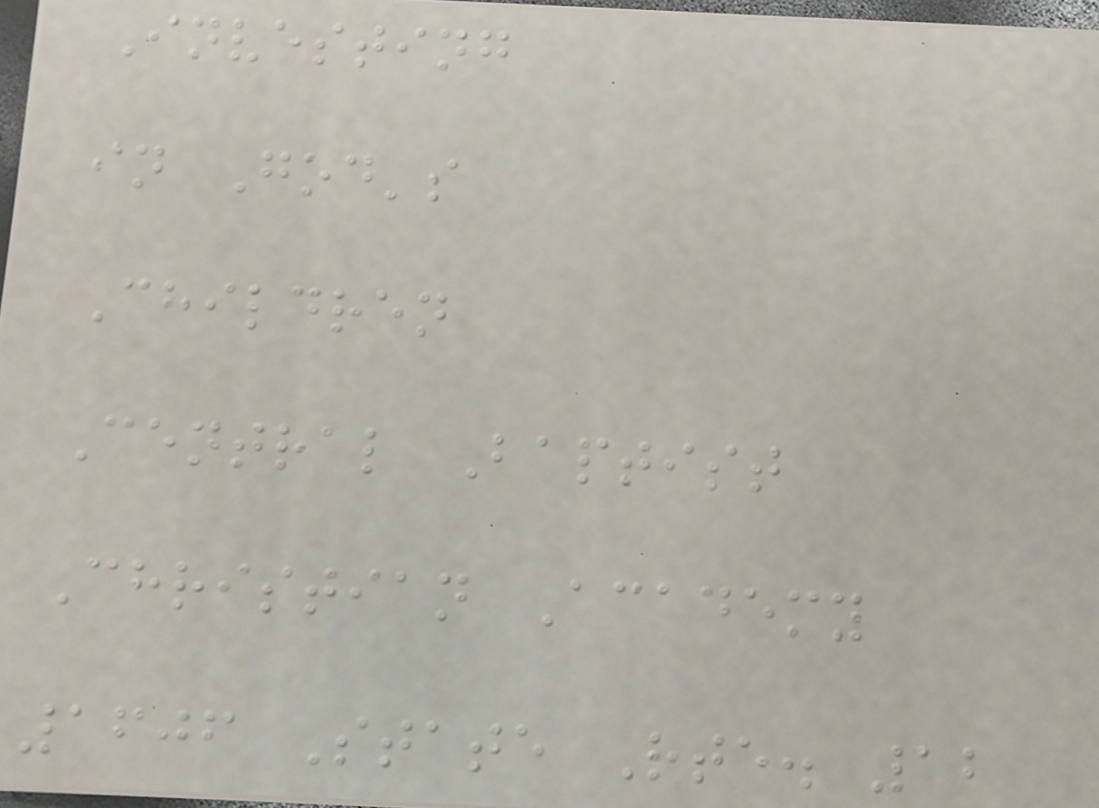Investing
in God's
Children
Central Baptist
Christian Academy
1606 State Rte. 12
